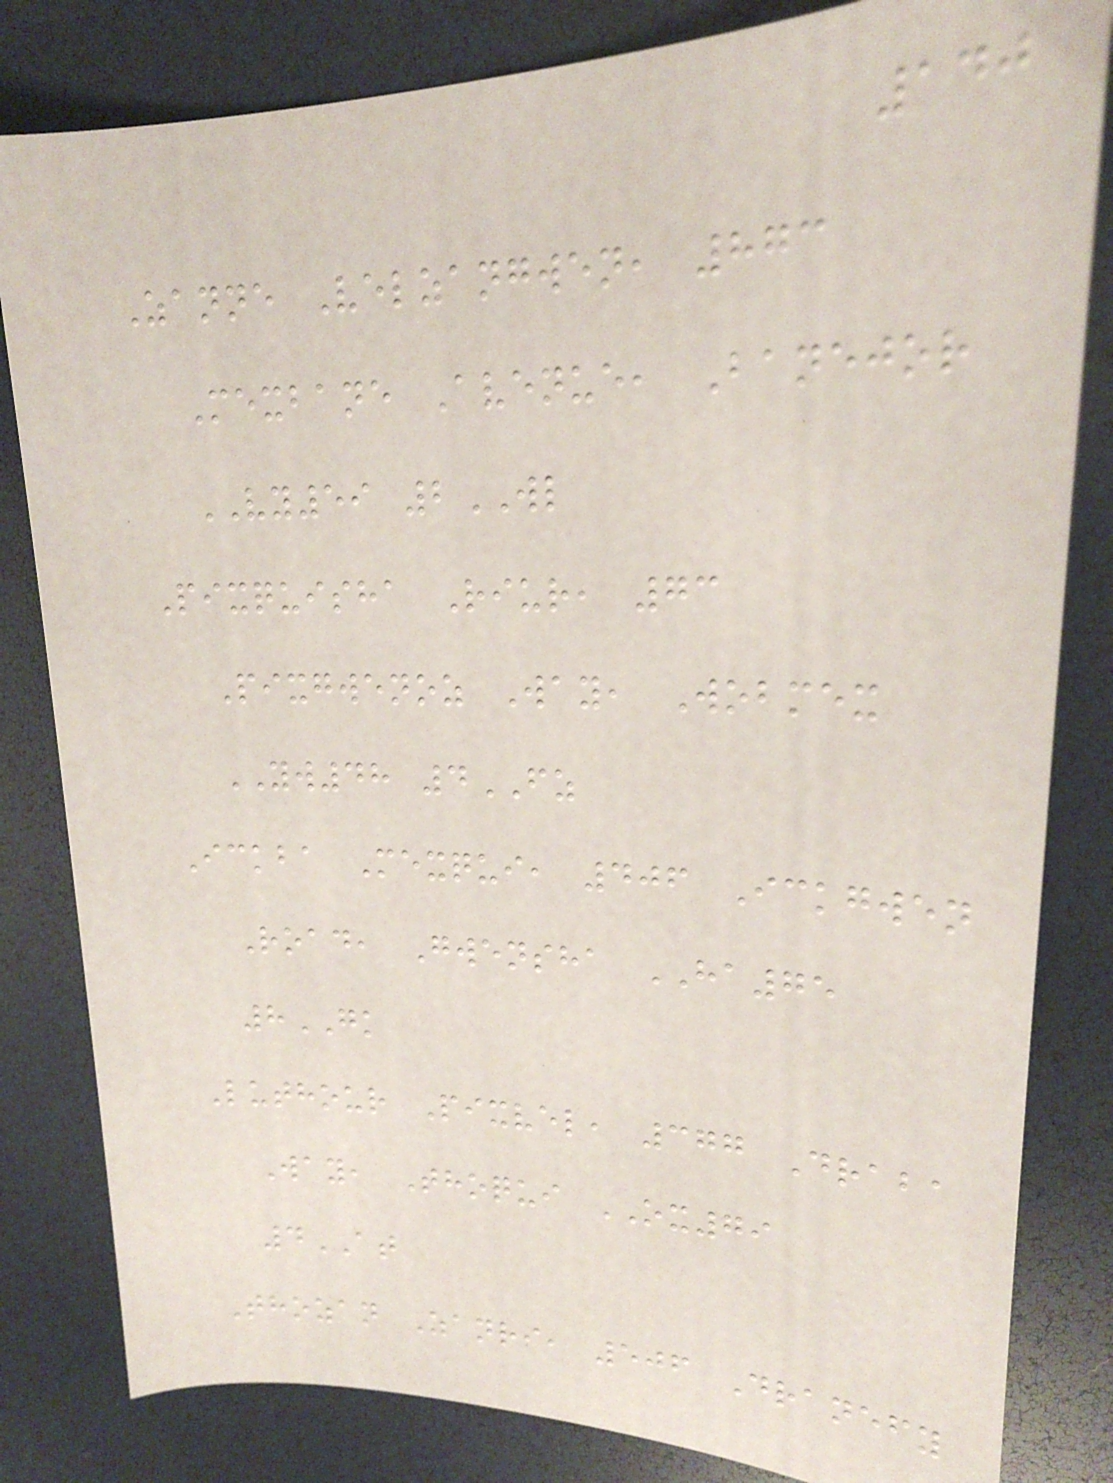140
Zanne Velzangwen, 873
Mexbane Avenue, Banejor
VY59 2WL
Pixquisha Riur, 73
Pixgwenoz Way, Wobmex
YW48 4FZ
Ickba Mexqui, 406 Ickgwen
Road, Gwensha HA75
8GK
Luthour Pixvel, 377 Draba
Way, Thoqui OX79
4AT
Thozan Zanri, 506 Dranefy
